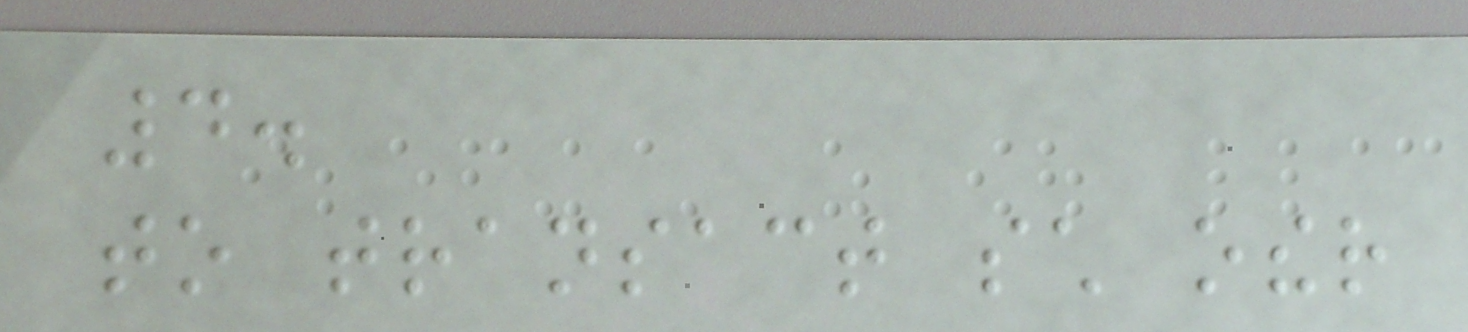4.
to transact such other
